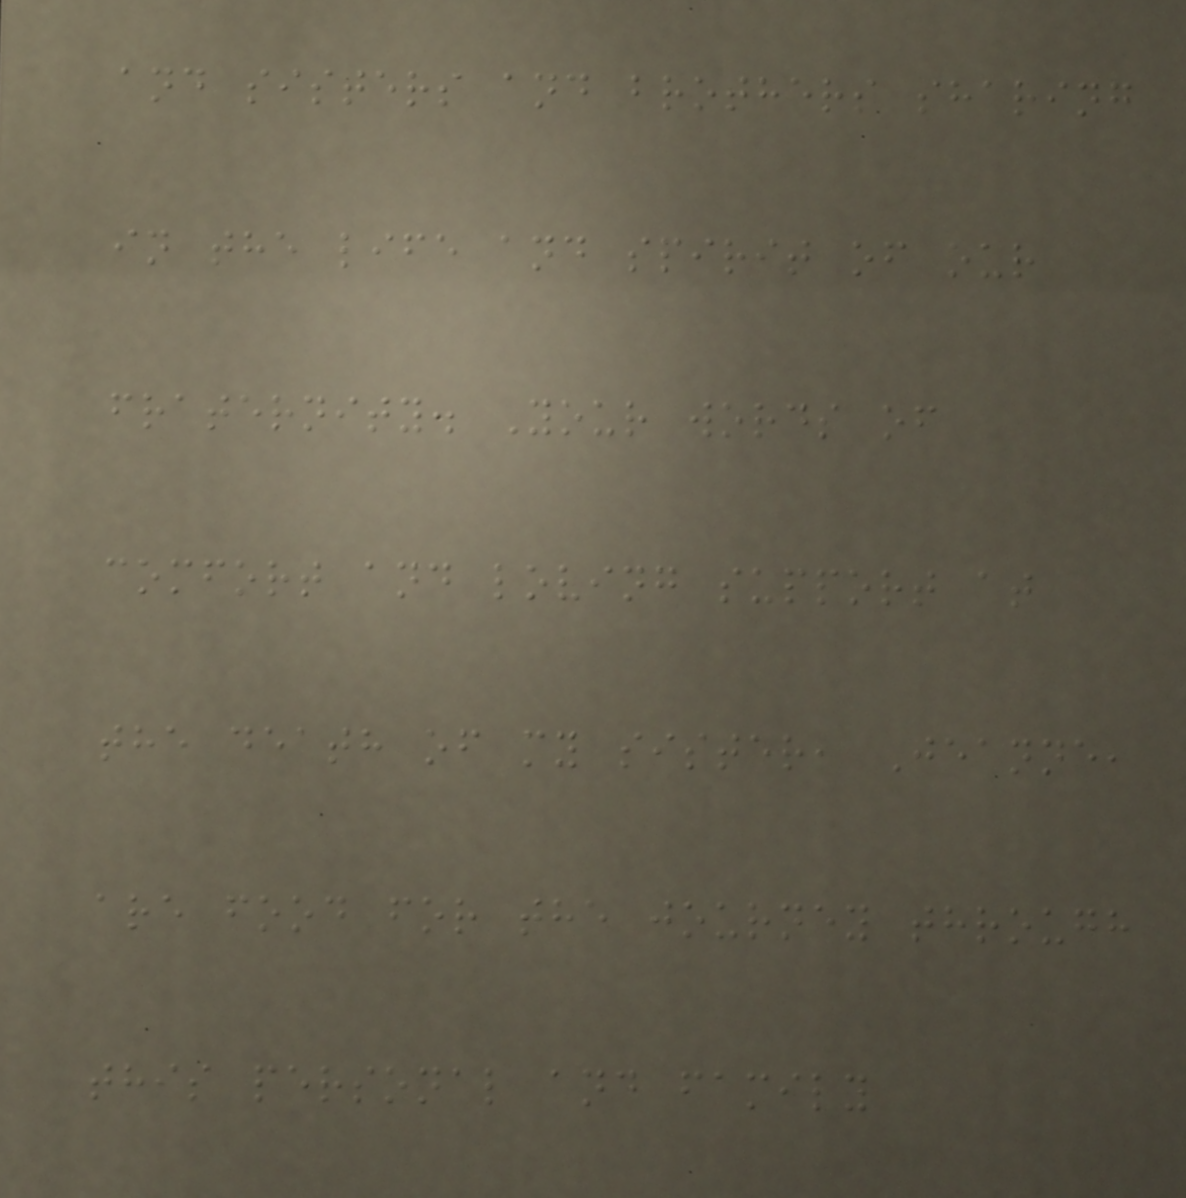and sisters and brothers sharing
in the life and spirit of our
fraternity. Your words of
comfort and loving support at
the death of my sister, Jeanne,
are food for the journey through
this personal and family
